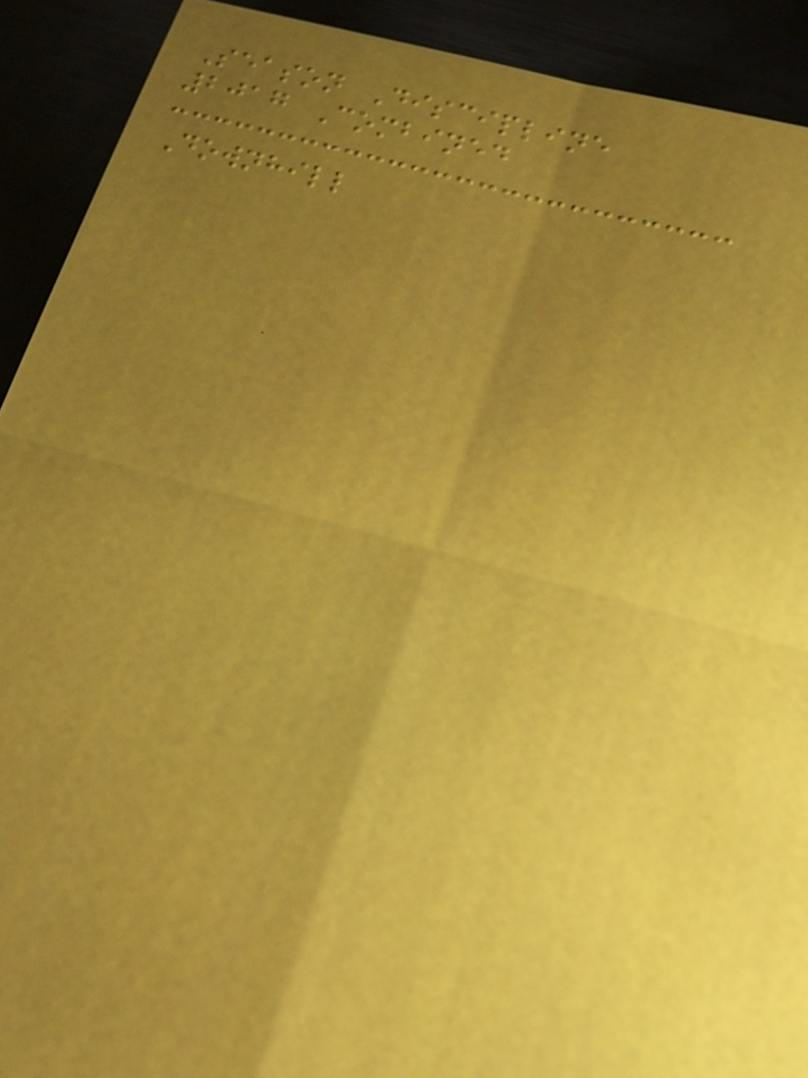Season Discipline
2017 Combined
Downhill
